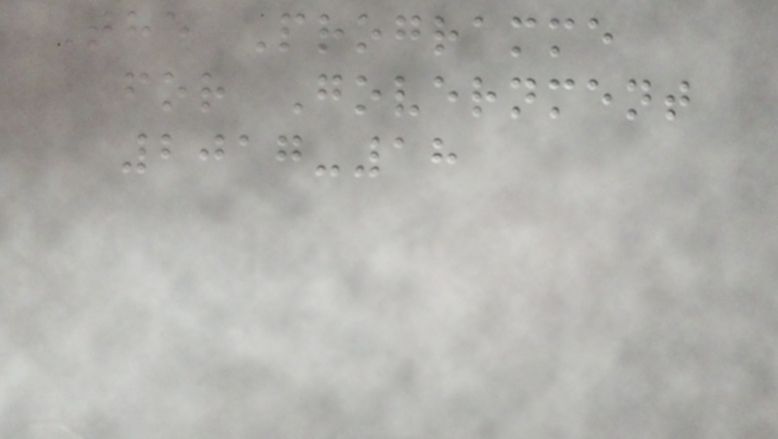The Programme
for Government
2017-18
